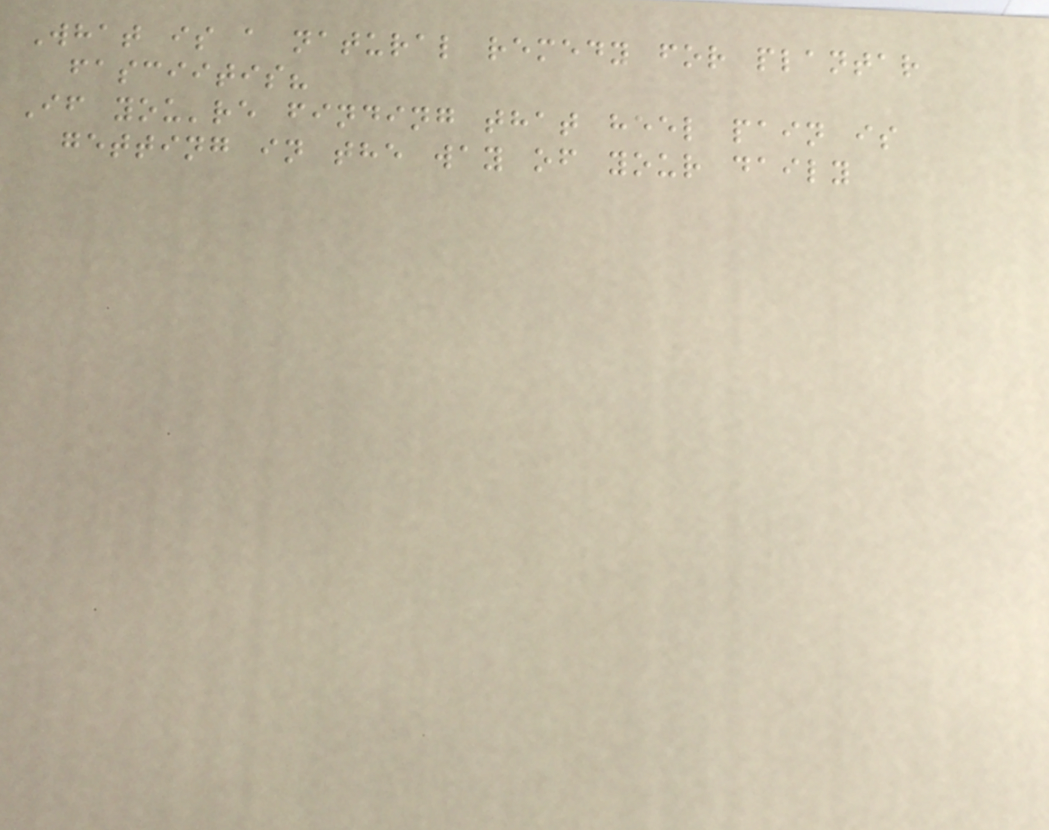What is a natural remedy for plantar
fasciitis?
If you're finding that heel pain is
getting in the way of your daily
